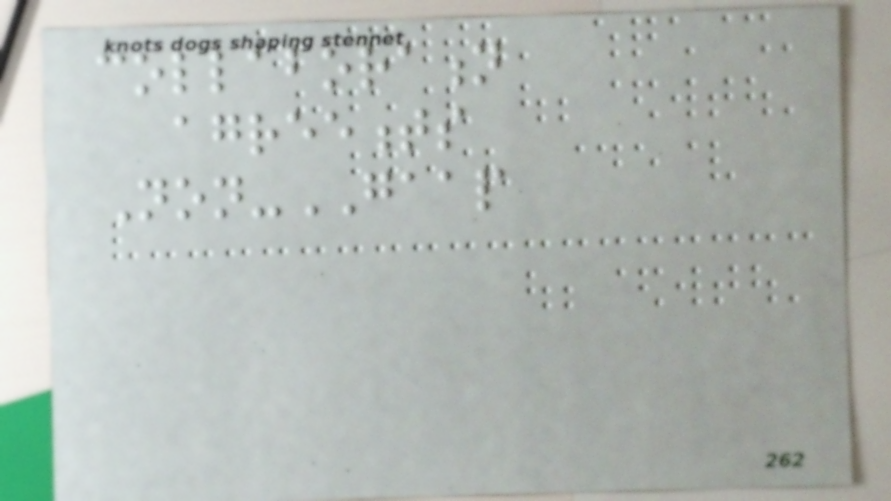collaboration
agreements
Non-GAAP
